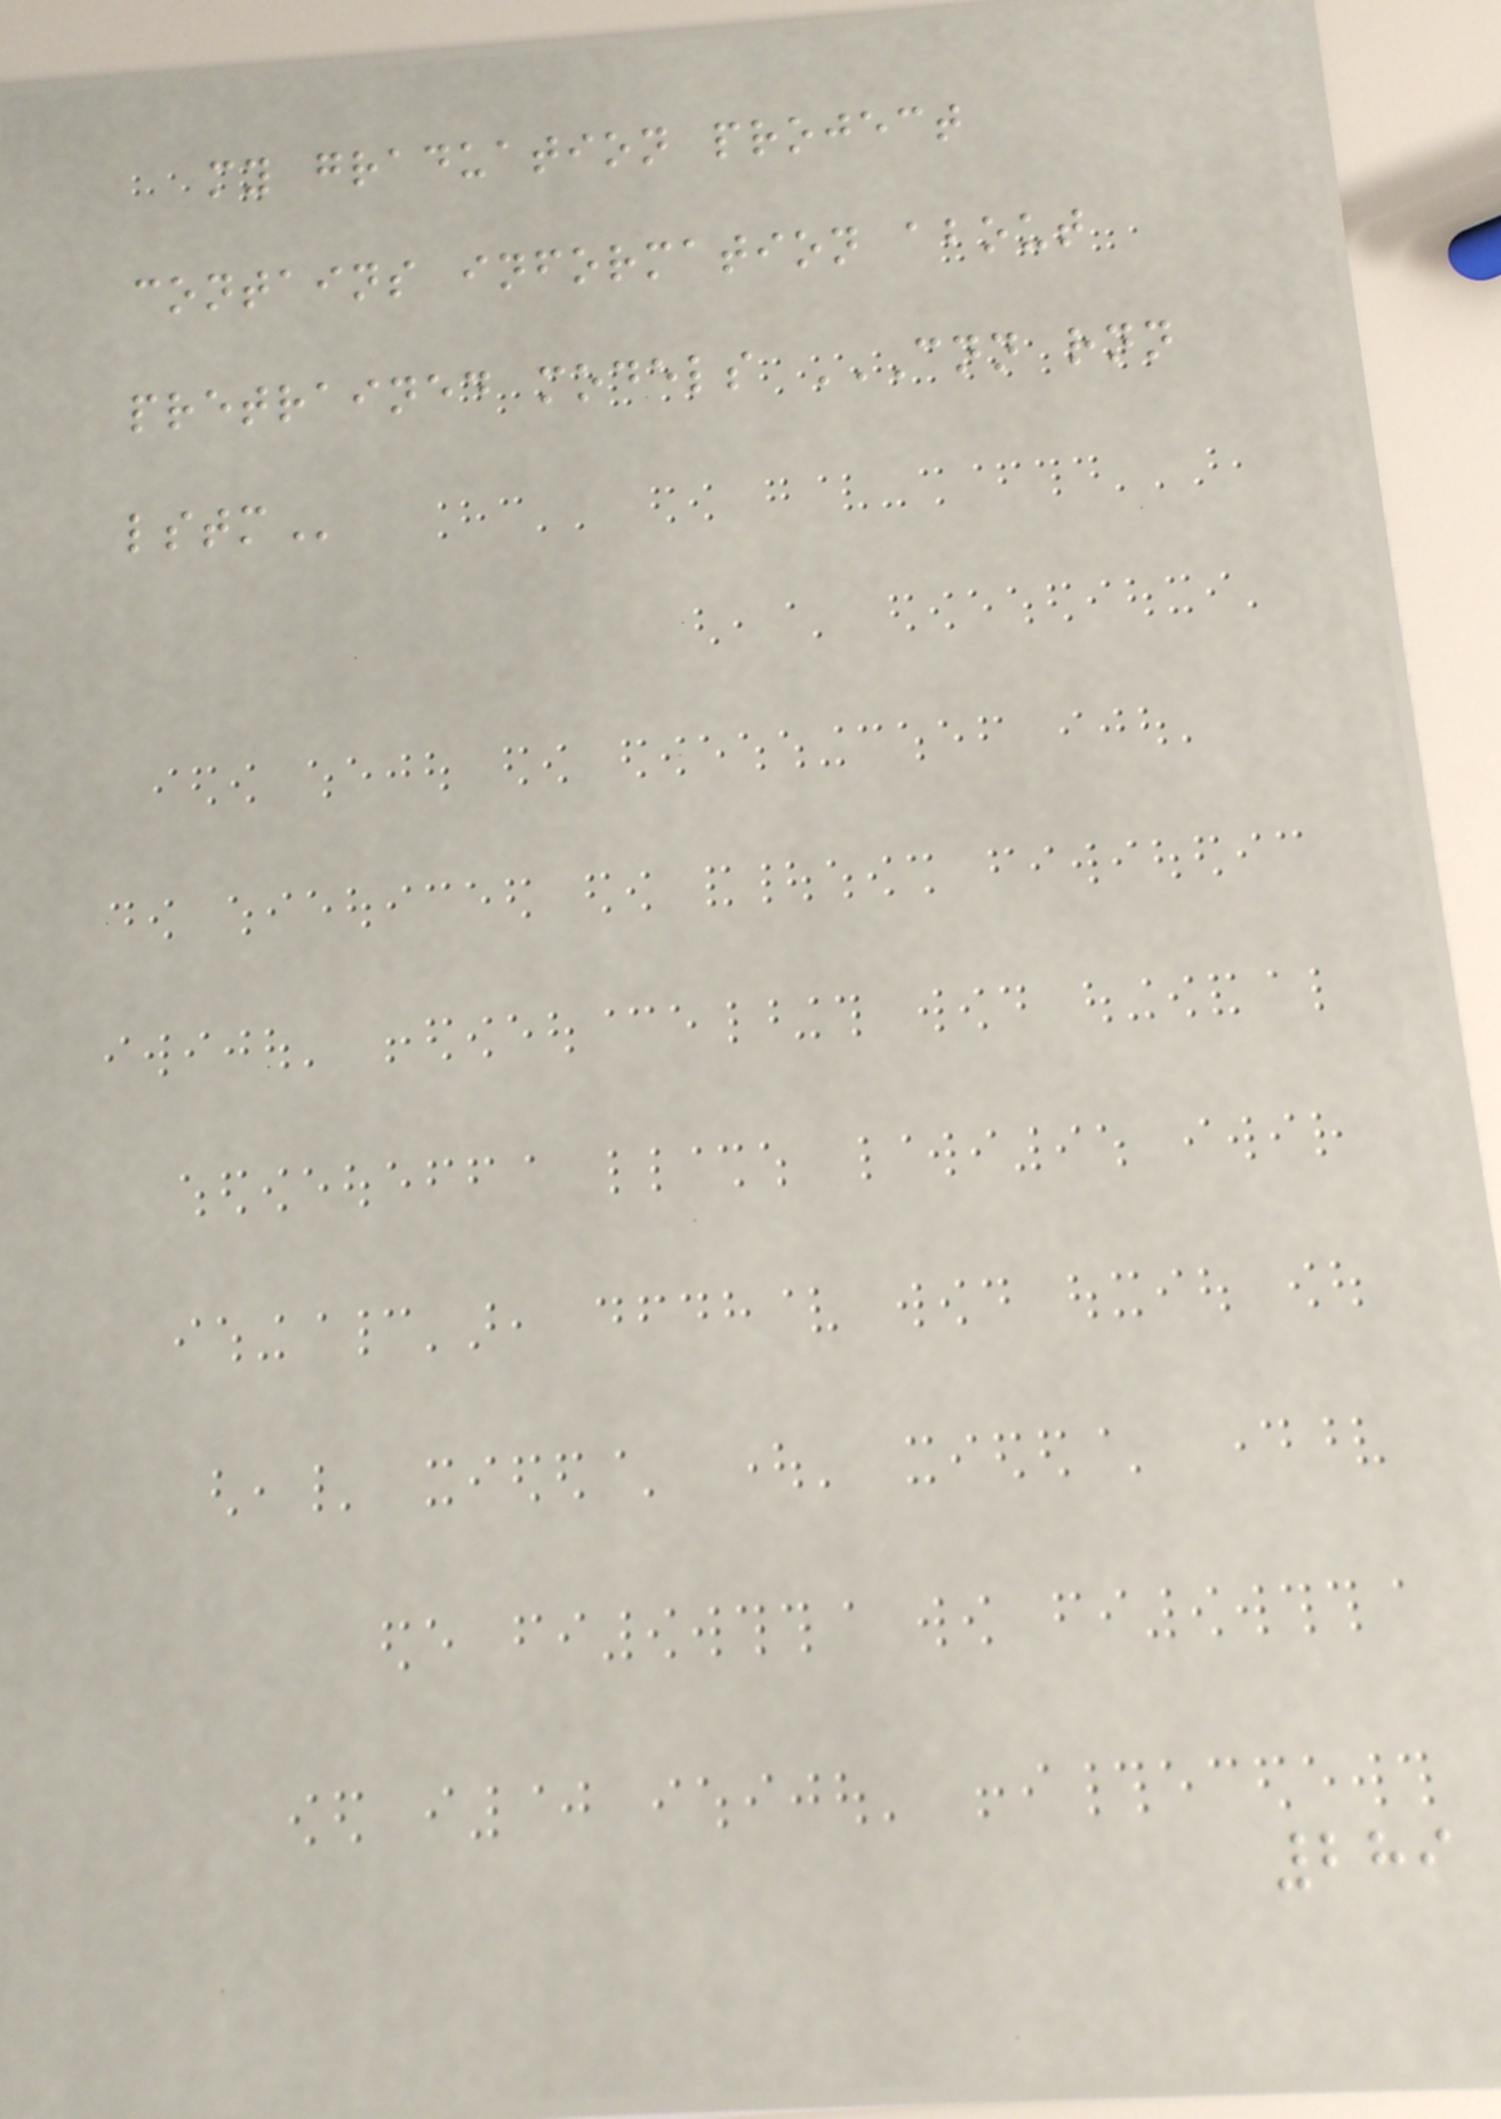my graduation project
contains information about
pretrained models CNN RNN
LSTM
289
